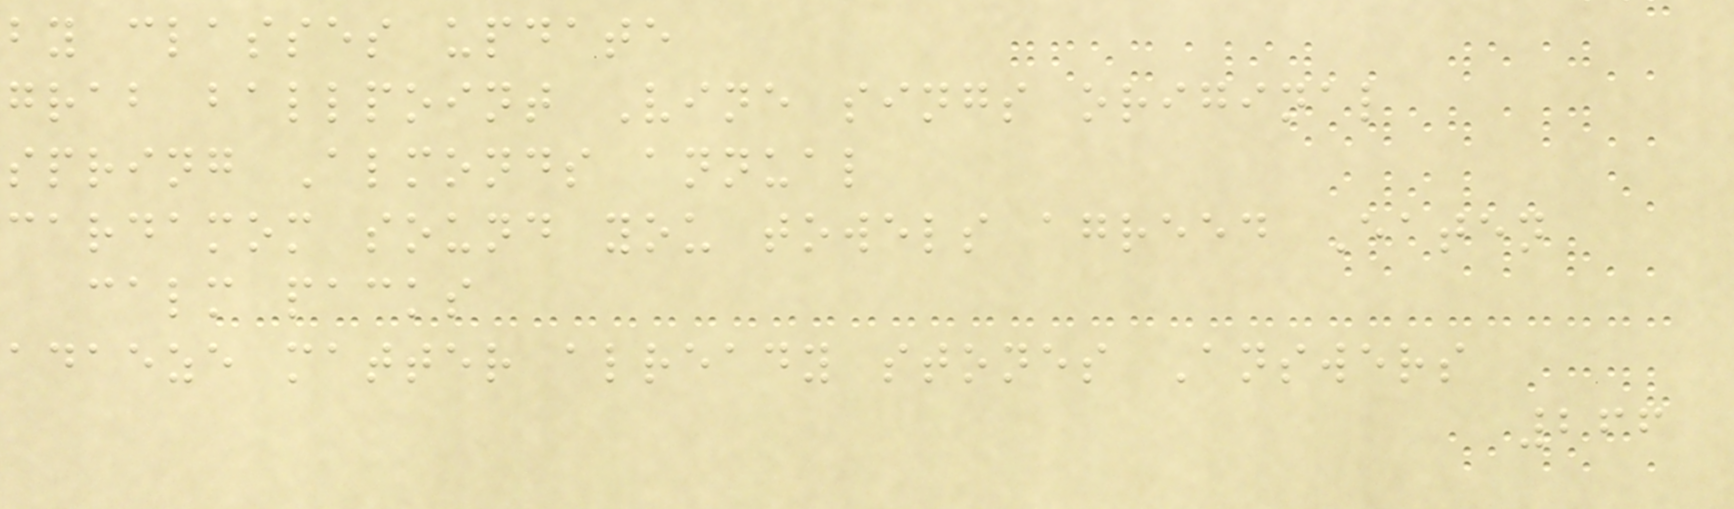by classes update
grab ballpoint Vine sings original
spring Almonds annual
cardamom sound you towels agreed Eaten
calm packs
adaeze matter already stones Answers
266
